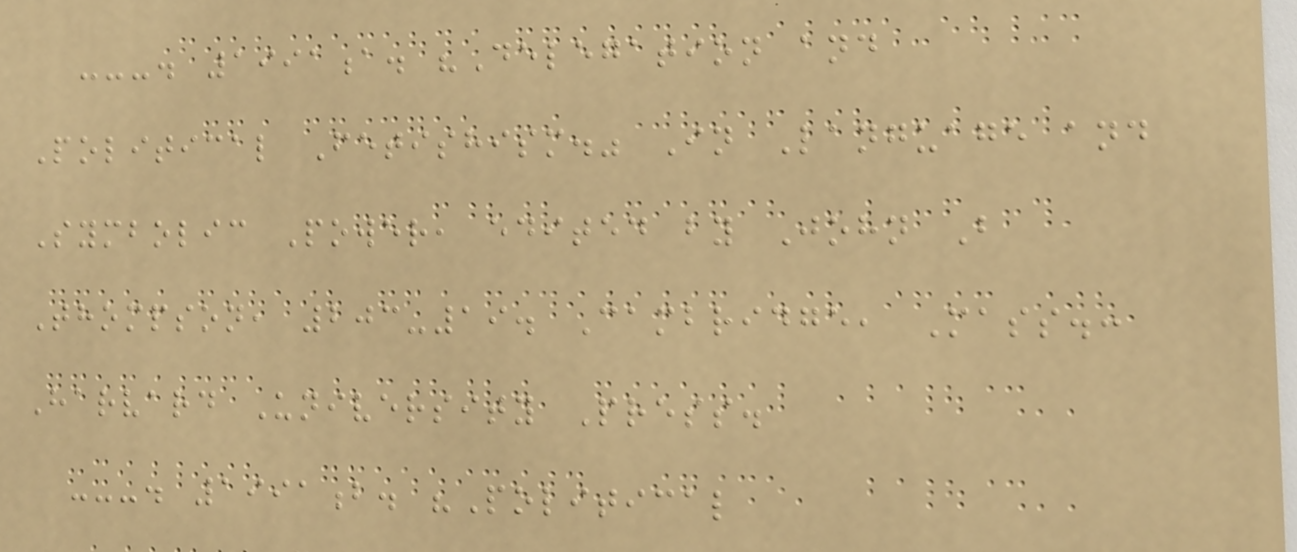---. 1991a. "Delegation and
Political Fetishism." In Language and
Symbolic Power, edited by John B
Thompson, 203-19. Cambridge, Mass.:
Harvard University Press.
---. 1991b. "Political
